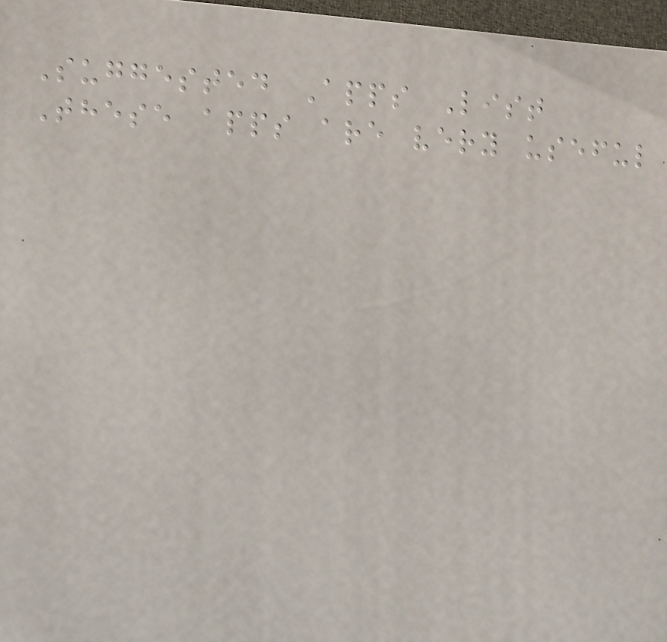Suggested Apps List
These apps are very useful
